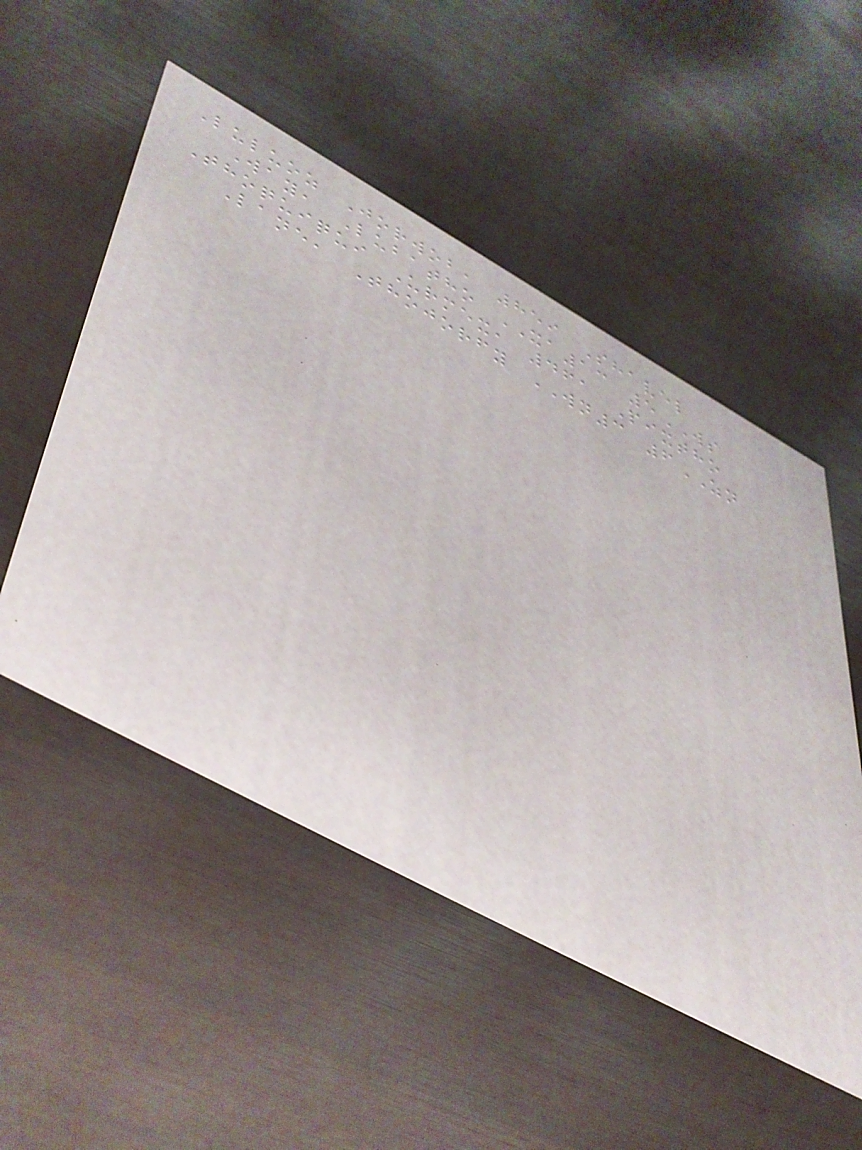Luluoz Jorwob, 859 Shavel
Way, Lubatho XA13 5WS
Thoquiqui Urmex, 461 Pixtho
Lane, Thojorfy WN3 6ZN
